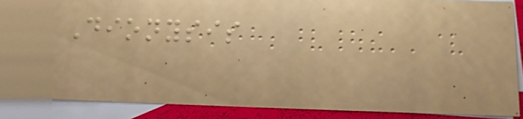Dionysis
